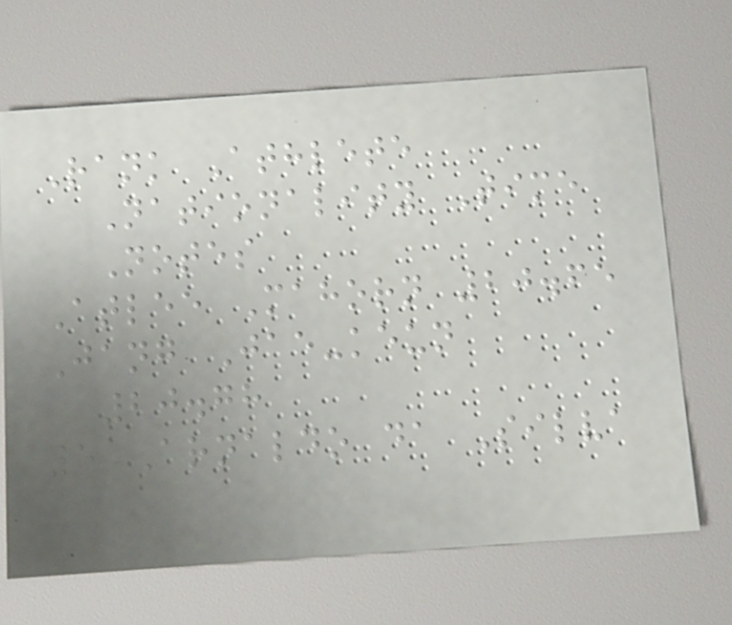Rank Athlete
Nationality Time
Notes
Atlee Mahorn 20.65
Jang Jae-keun
20.78
5 Arnaldo da Silva
